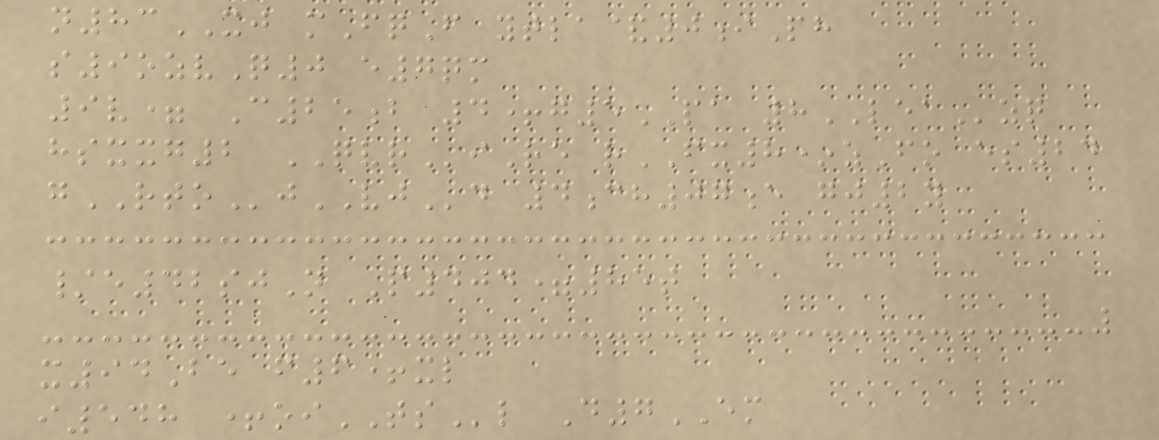n83XJ mFqF ytla&0iPh
s9ozvQ0 e7qm
9v= C25b 4+g5PA 8LEAzq
hsxxg2 QVRiRe rFX8*zFo es24
gRTOjVJd 4ch07e gj2y
/e42sjN P404=85t
x94Be f6+xl
i548 +oiTSl D7EM
